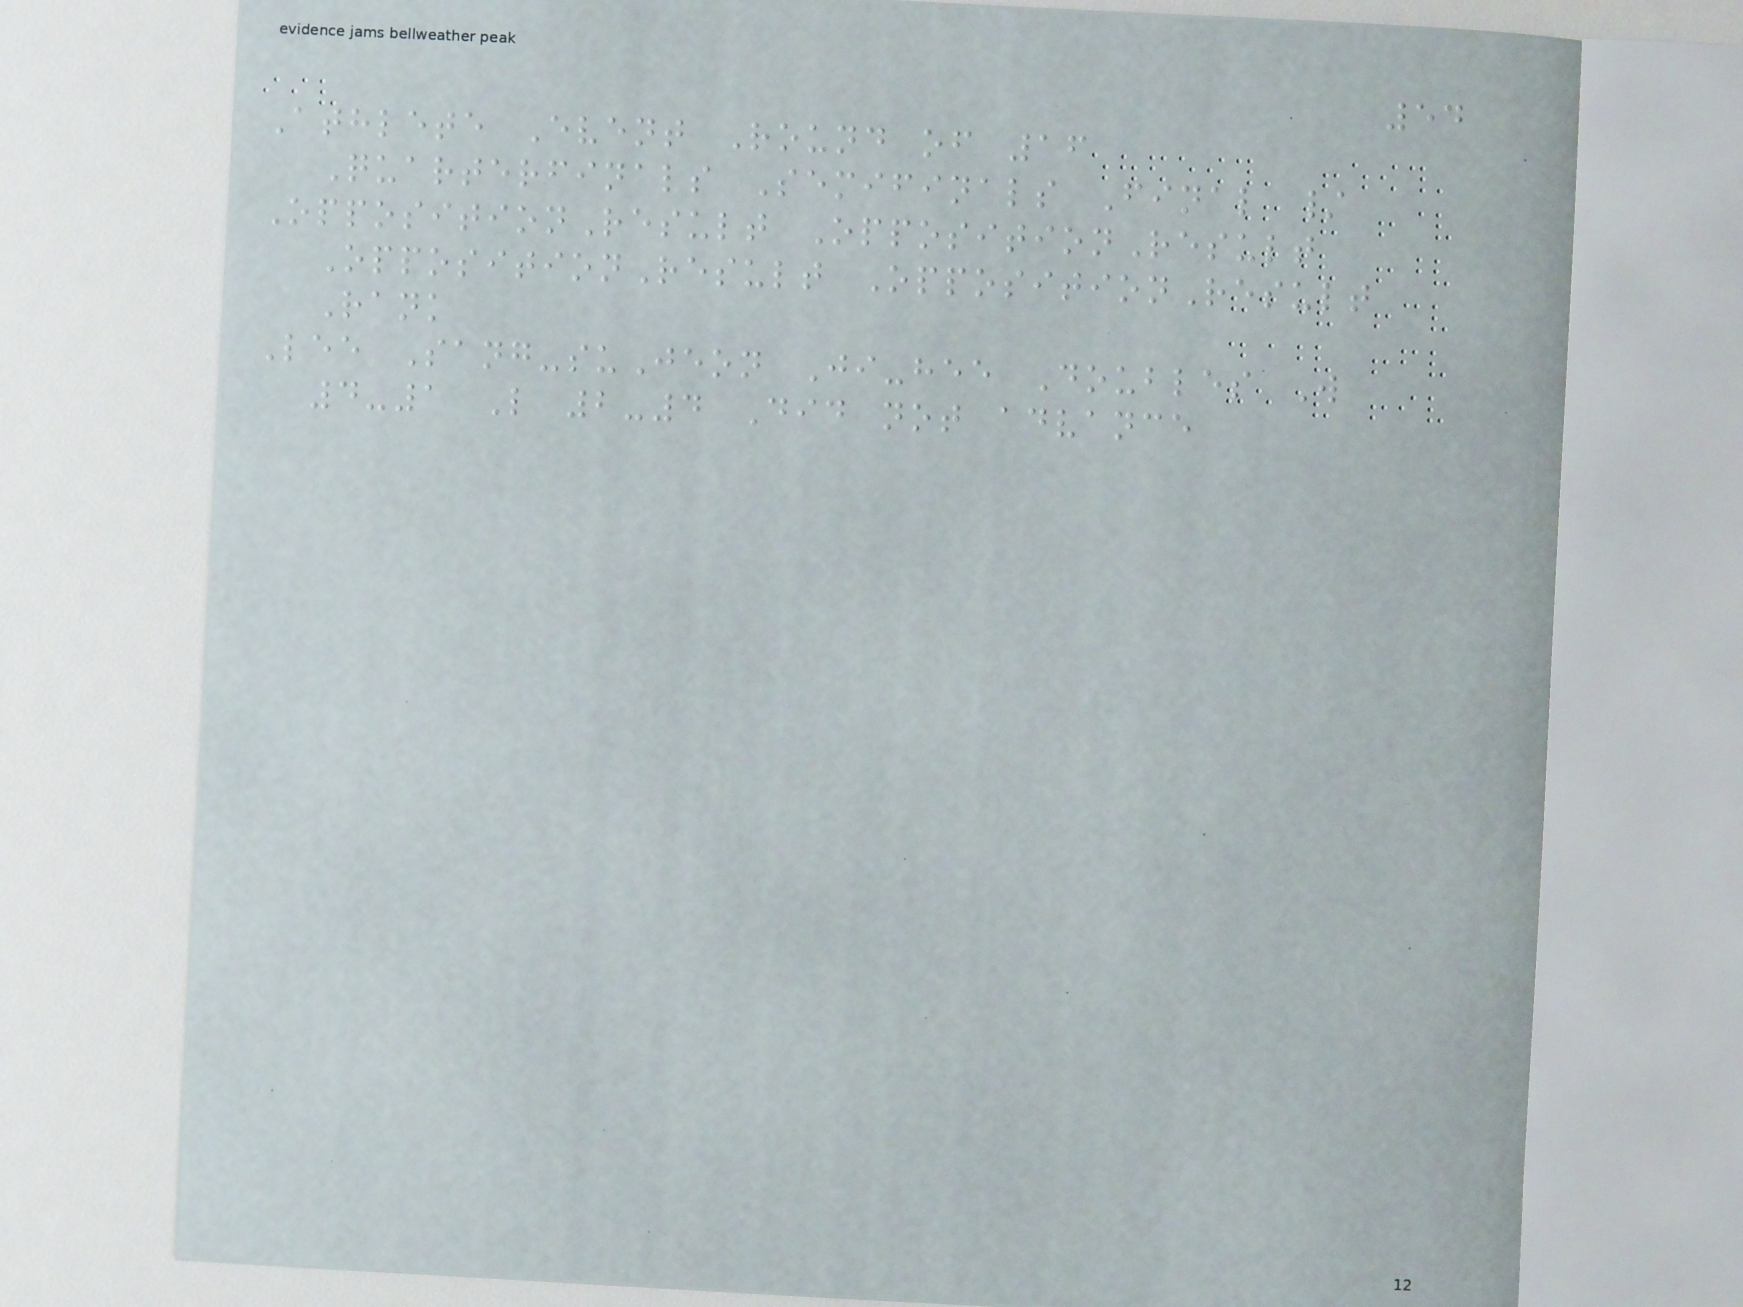54
Athlete Event Round of 16
Quarterfinals Semifinals Final /
OppositionResult OppositionResult
OppositionResult OppositionResult
Rank
Lee Sang-suJeon Ji-hee Doubles W
4-1 L 2-4 Did not advance
